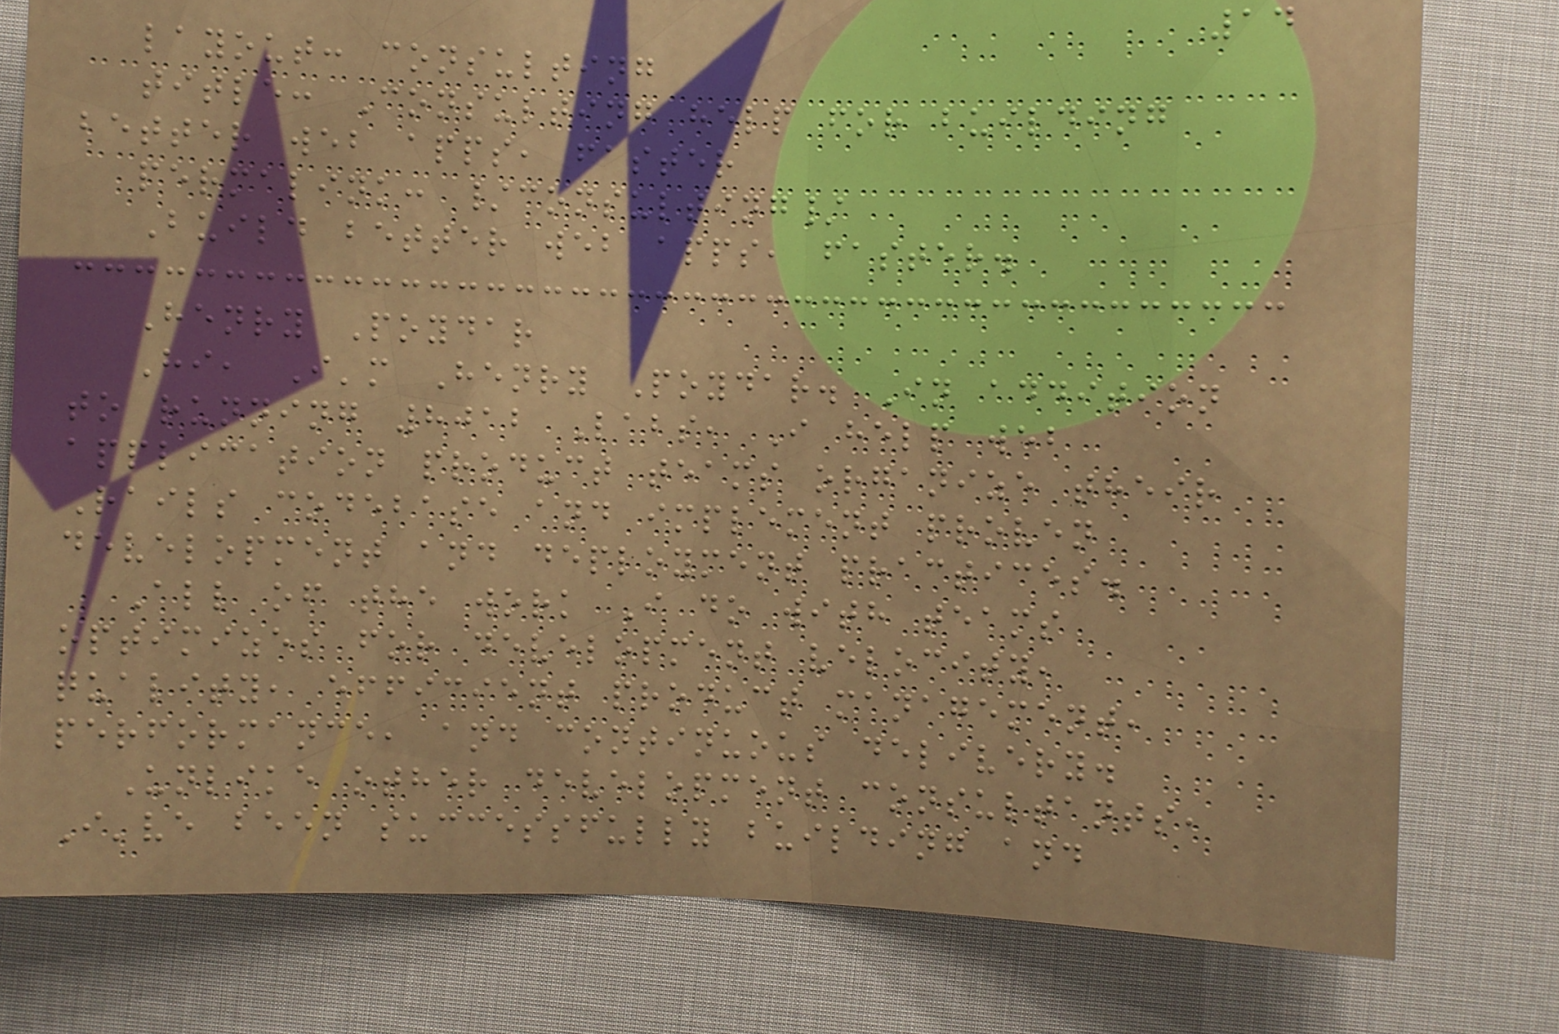14
layout: consulting
title: Consulting help for building
better web apps, faster
permalink: /consulting/
Build better web apps, faster.
Henry Poydar
Hi, I'm Henry Poydar. In addition
to running 8012 Labs, I help web
application product teams organize their
Rails codebase and implement proven
development and deployment practices.
All of the work I do with teams
optimizes for development velocity,
quality, efficient product management,
performance, and continuous delivery.
Unlike other development consultants,
I've been successfully building and
